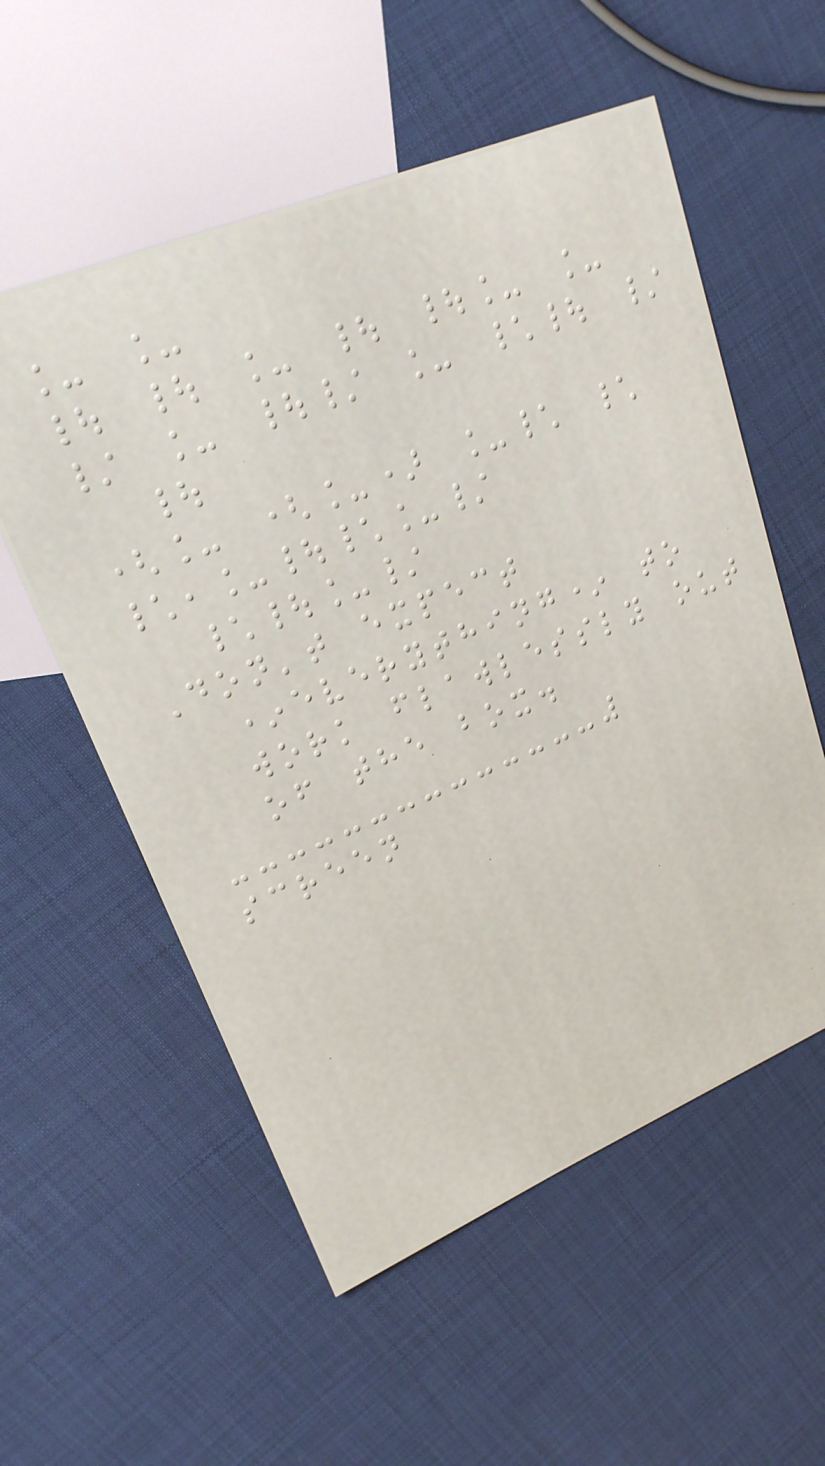_ _
| | _ | |_ _
/ _ |/ _ \| /
|
(_ (_) _\ \
\,_|\_/
\|_/
Don't expect
*everything* to
work flawlessly out
of the box.
screen
